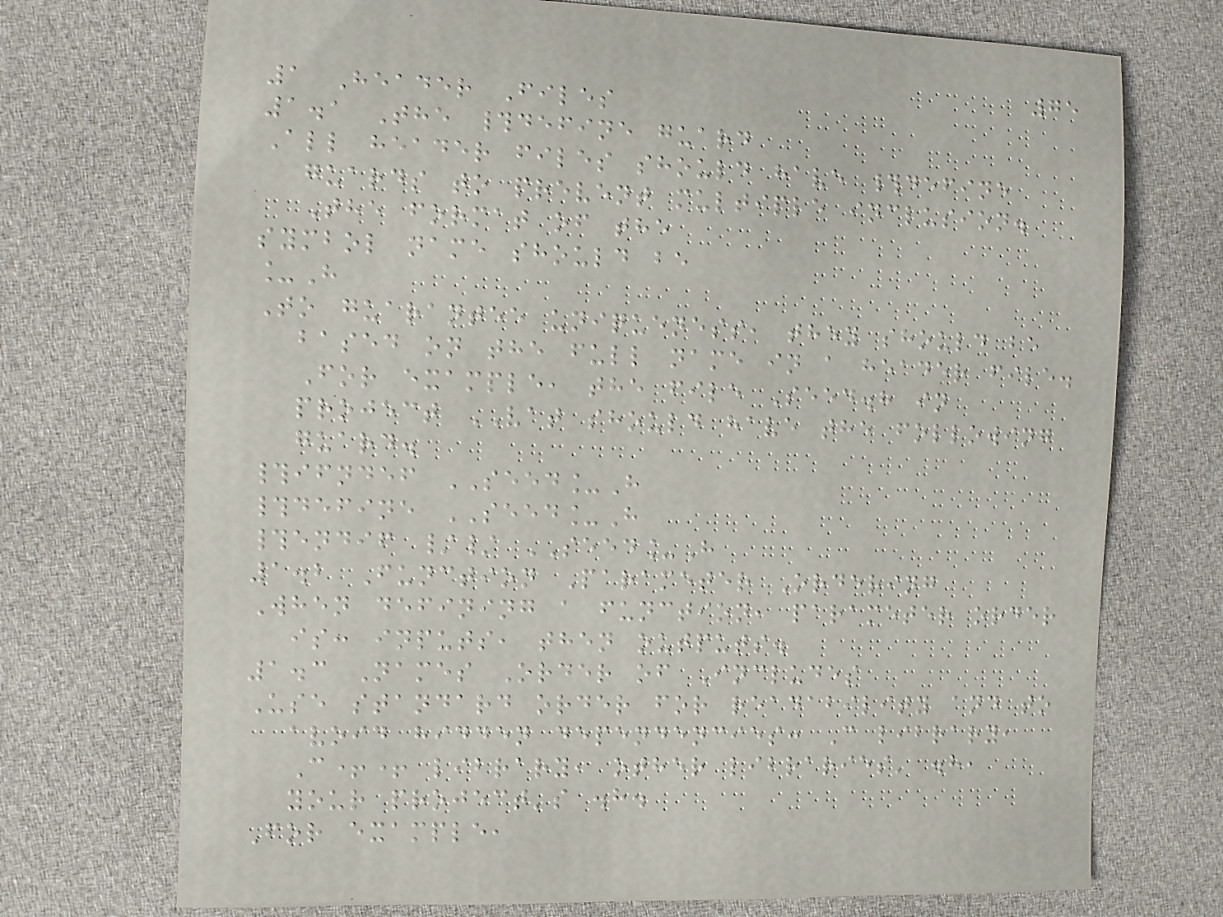75
1 Header Files
1.1 The #define guard
All header files should have #define
guards to prevent multiple inclusion.
The format of the
symbol name should be
_H
To guarantee uniqueness, they should be
based on the full name in a header file.
For example, the file Seed.h in
project VAT should have the following
guard.
#ifndef SEED_H
#define SEED_H
#endif // SEED_H
1.2 Function Parameter Ordering
When defining a function, parameter order
is: inputs, then outputs.
1.3 Names Order of Includes
Use standard order for readability and to
avoid hidden dependencies: C library,
C++ library, other libraries' .h,
your project's .h.
For example,
